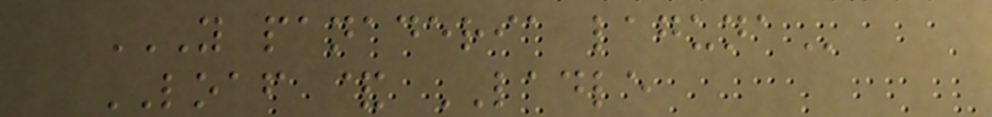Y PANADERIA LAGUNA
LOAF & LADLE
